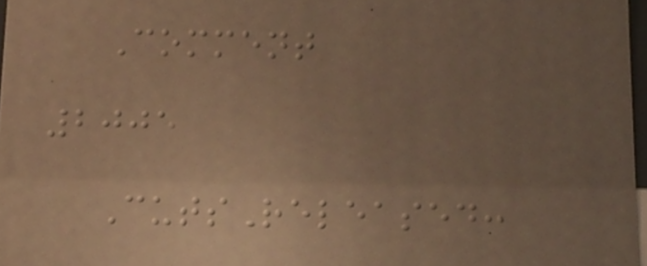Comment
2005
CutsReleased:
